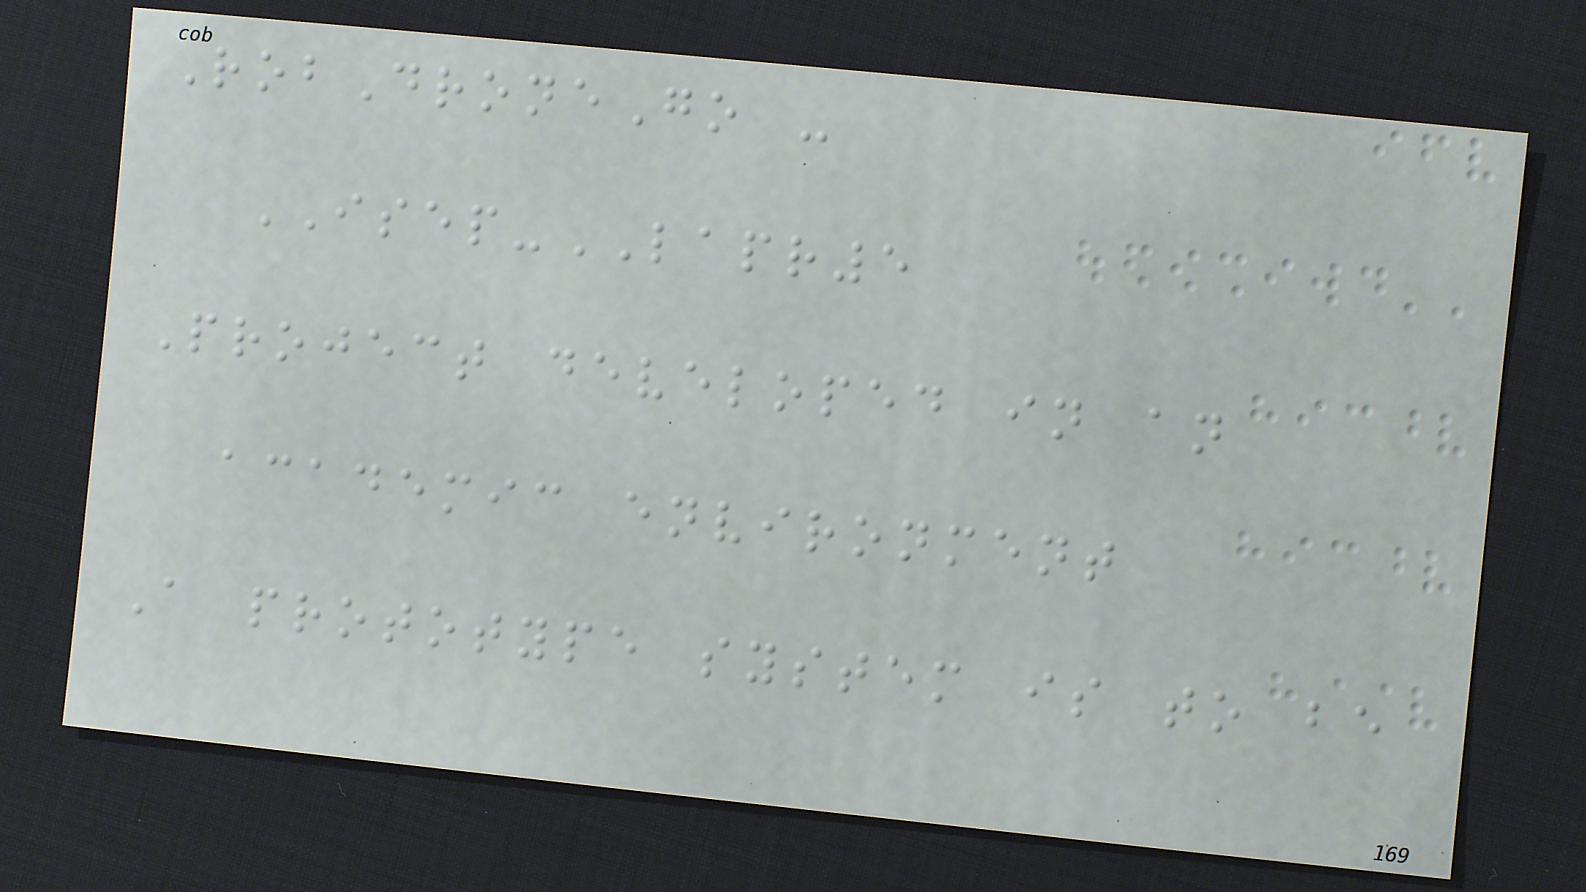RobDroneGo -
ISEP-LAPR5
Project developed in an
academic environment
A prototype system is to be
